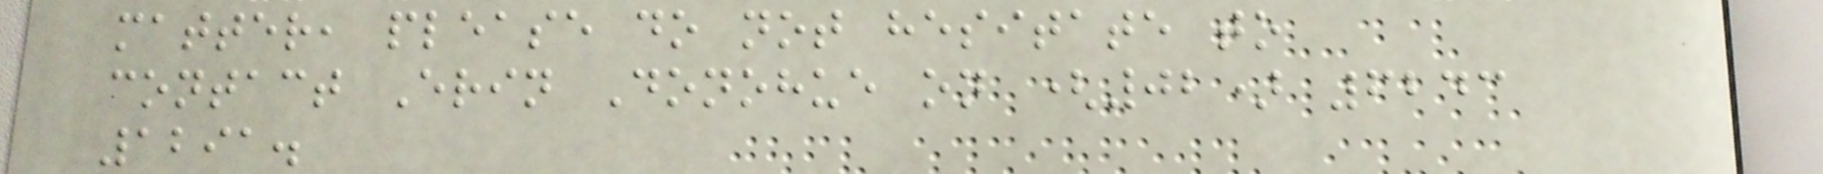matter, please do not hesitate to
contact Erin Donohue on (02) 6243
1291.
